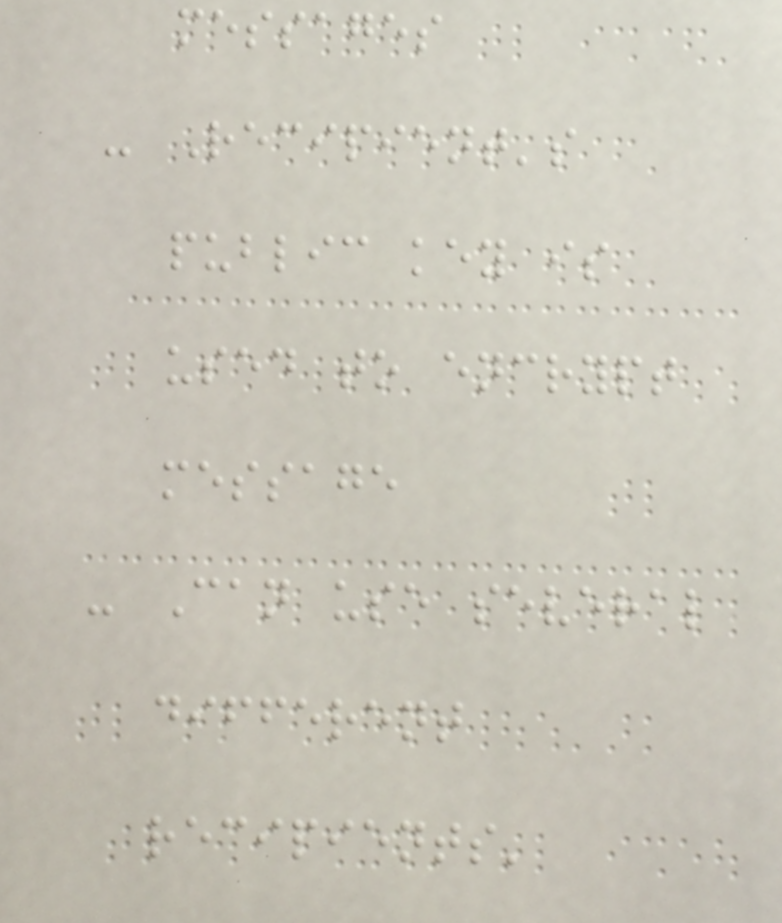messages
- Recipient's
public key is
used to encrypt
message
- Can use several
different
recipients'
